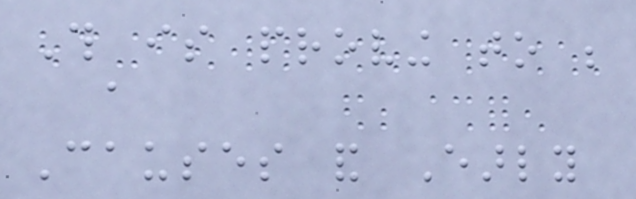This is proving to be
a
Causes and Early
